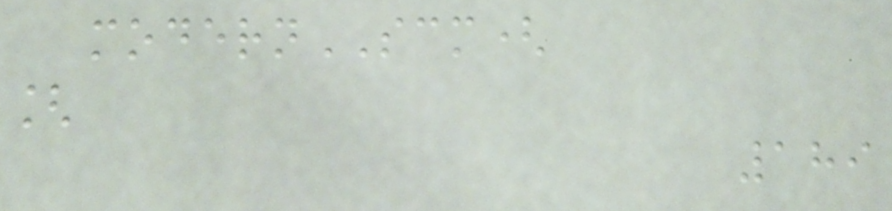modernSCM(
[
189
